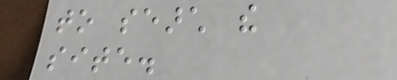to search the
site.
